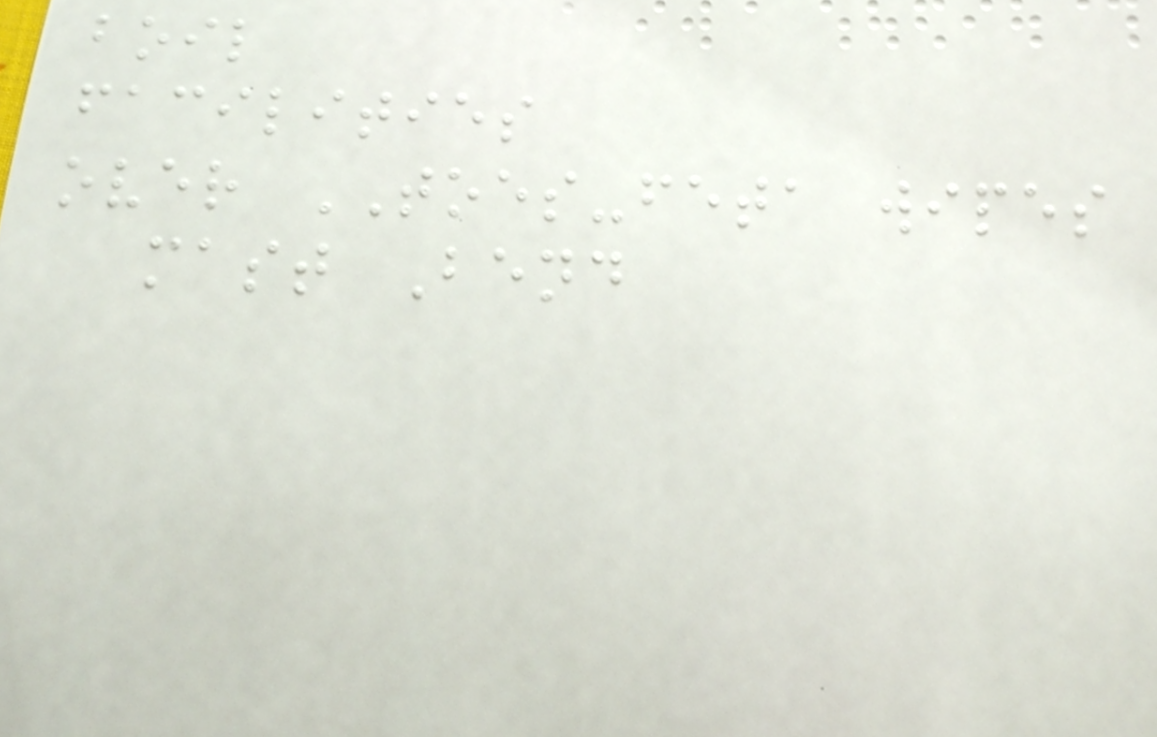boil
facilities
over TOES-feta wipes
mast Bend
